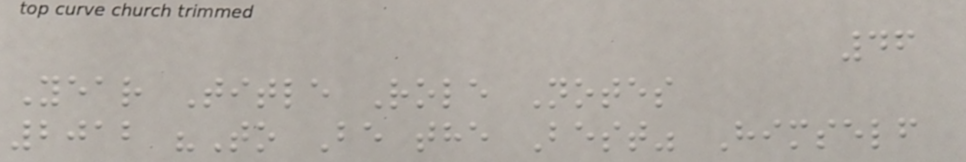46
Year Title Role Notes
2012 "To Be the Best" Himself
